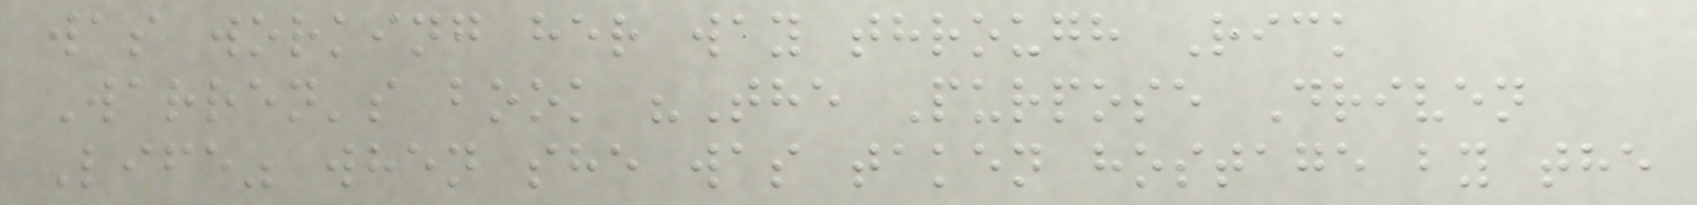was working her way through Rick
Warren's book "The Purpose Driven
Life" when she was taken hostage by the
